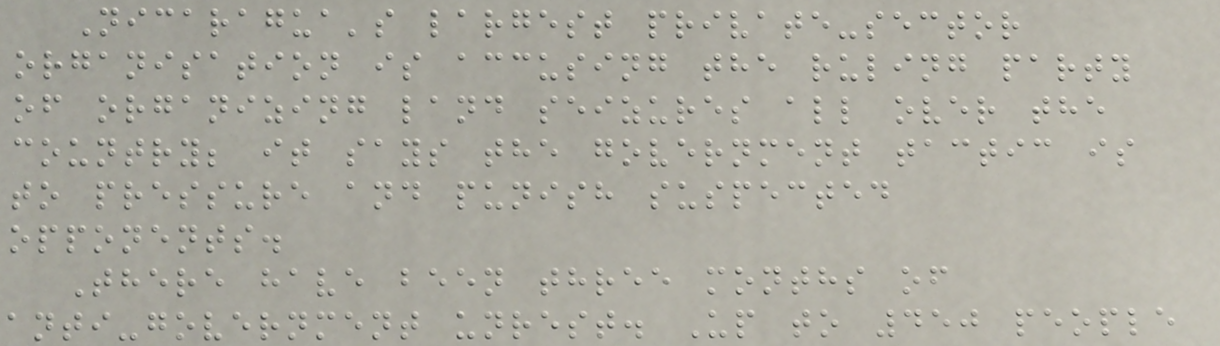Nicaragua's largest private-sector
organisation is accusing the ruling party
of organizing land seizures all over the
country; it says the government tactic is
to pressure and punish suspected
opponents.
There have been three months of
anti-government unrest. Up to 450 people
